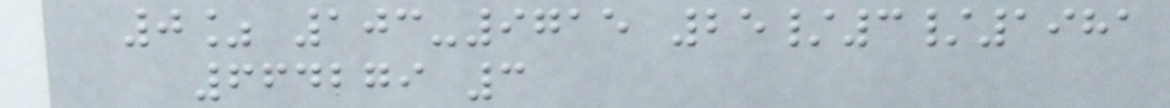0% 103-9715 25/3/1981
664279 3
